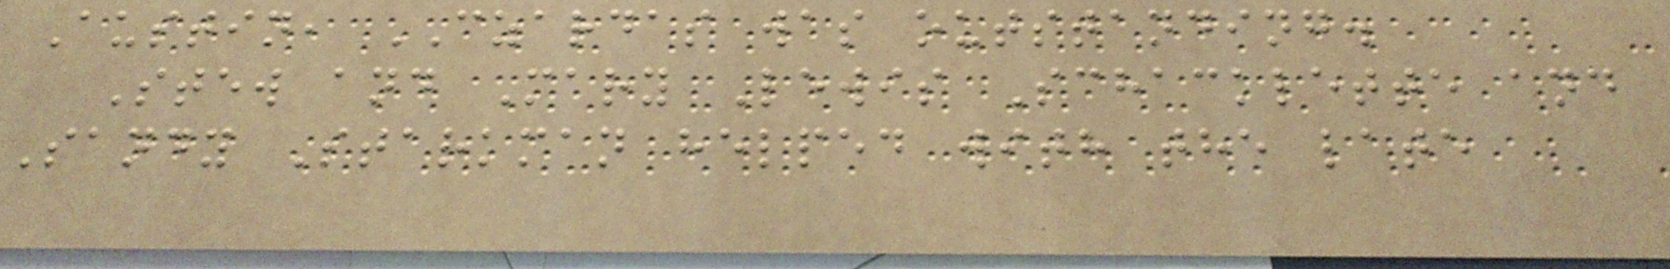Austin, CZARDAS was outstanding.
Stew and Mary Lewis Schacklette and
Sandy Starkman helped with the late
